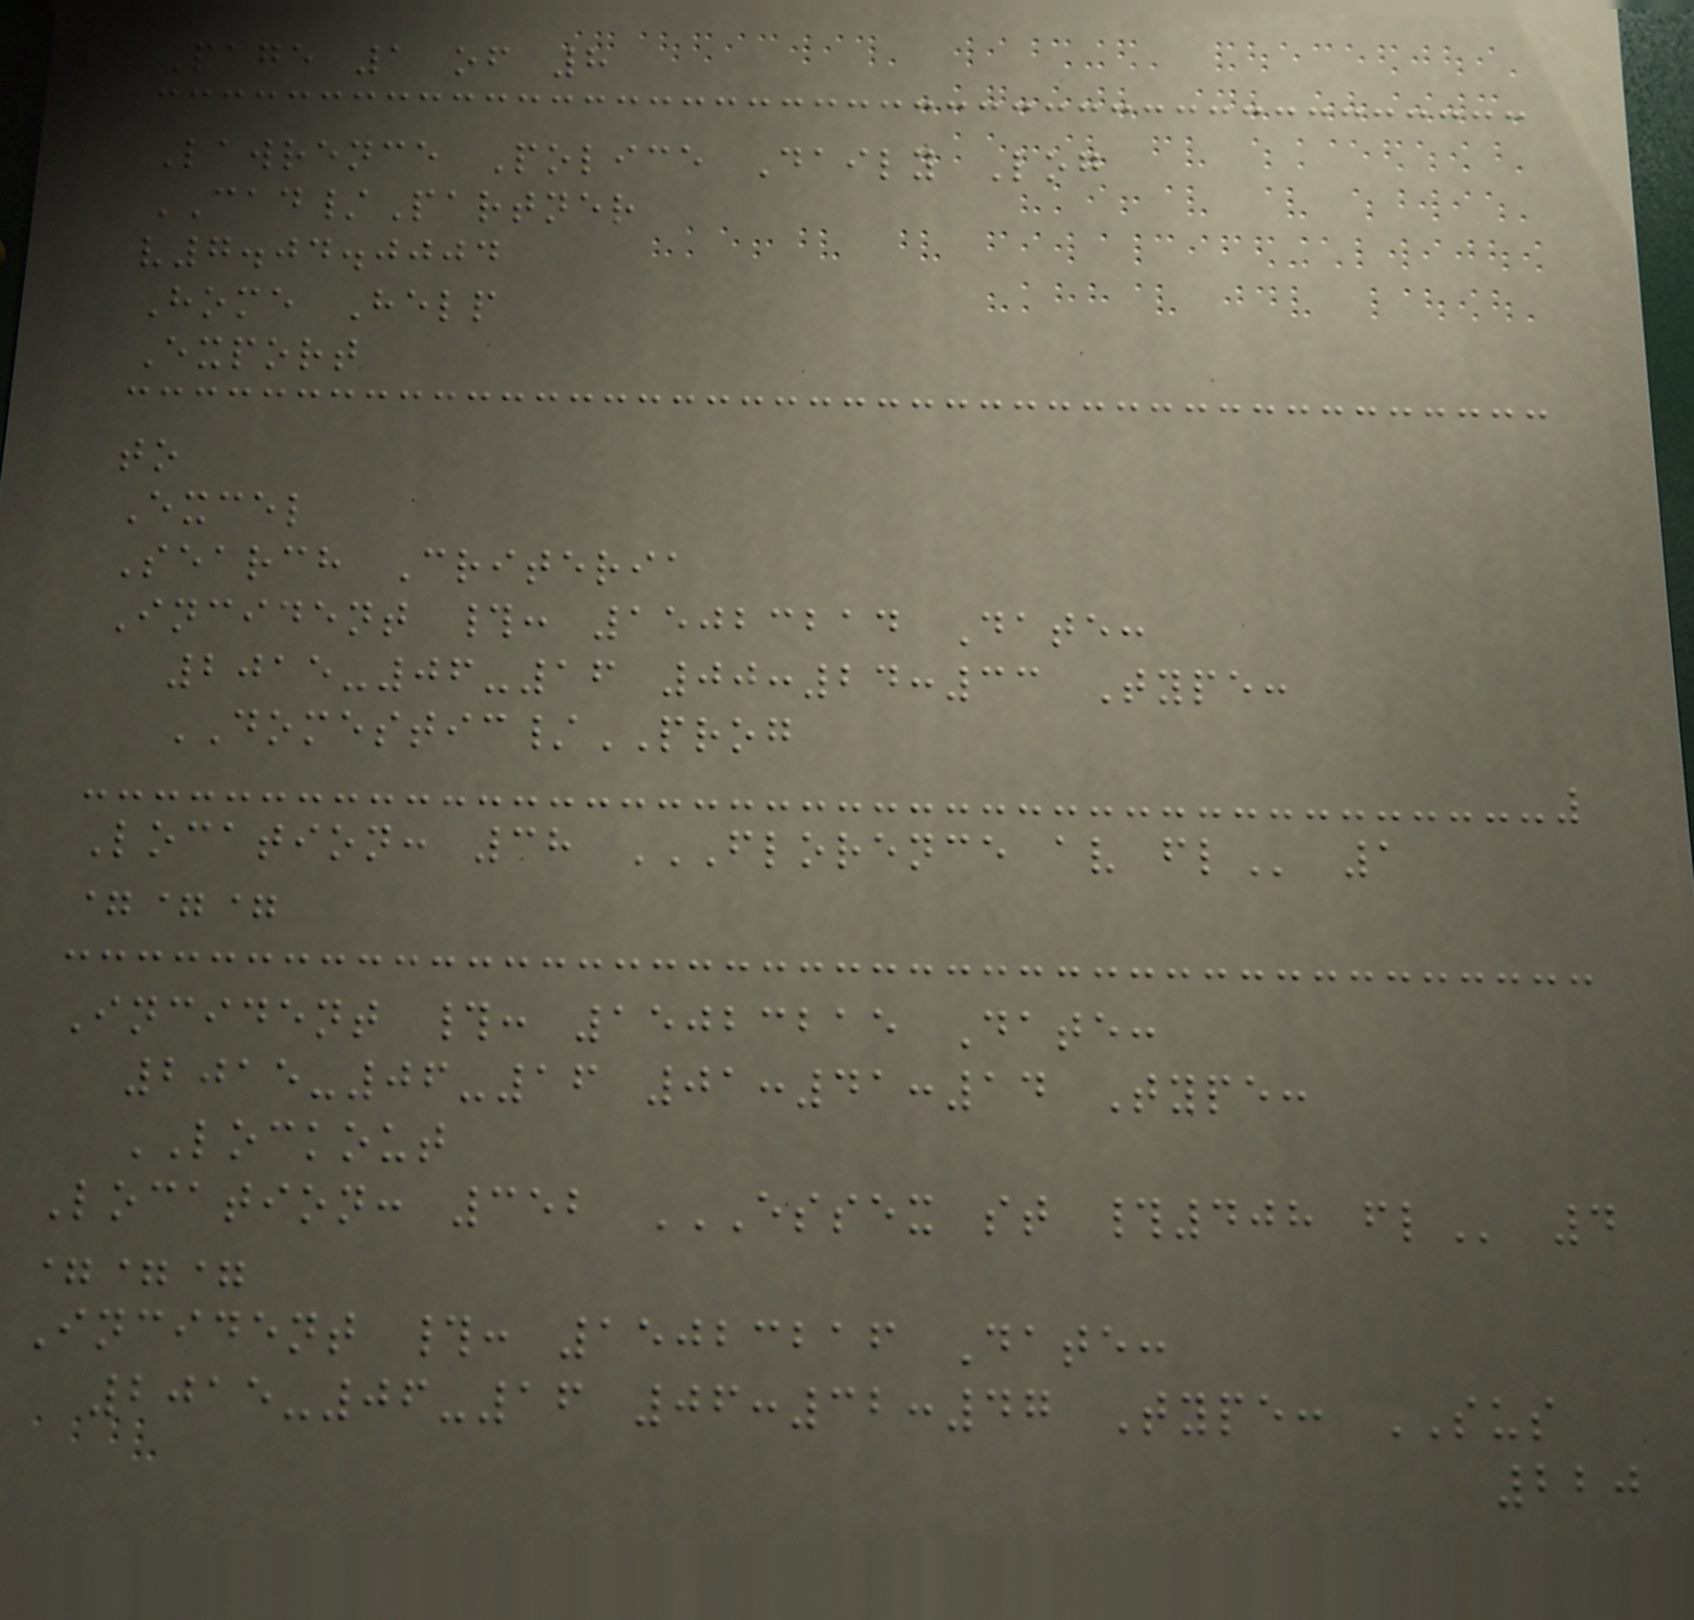Page 1 of 8
Lawrence Police Daily Log
CAD/Partner
v7.04.0004
Home Help
Export
to
Excel
Search Criteria
Incident #: 15023214 Date:
2015-06-16 00:24:33 Type:
DOMESTIC/PROG
Location: 38 FLORENCE AV FL 1
===
Incident #: 15023215 Date:
2015-06-16 01:41:14 Type:
LOCKOUT
Location: 352 ESSEX ST #408 FL 4
===
Incident #: 15023216 Date:
2015-06-16 06:32:47 Type: SUS
220
